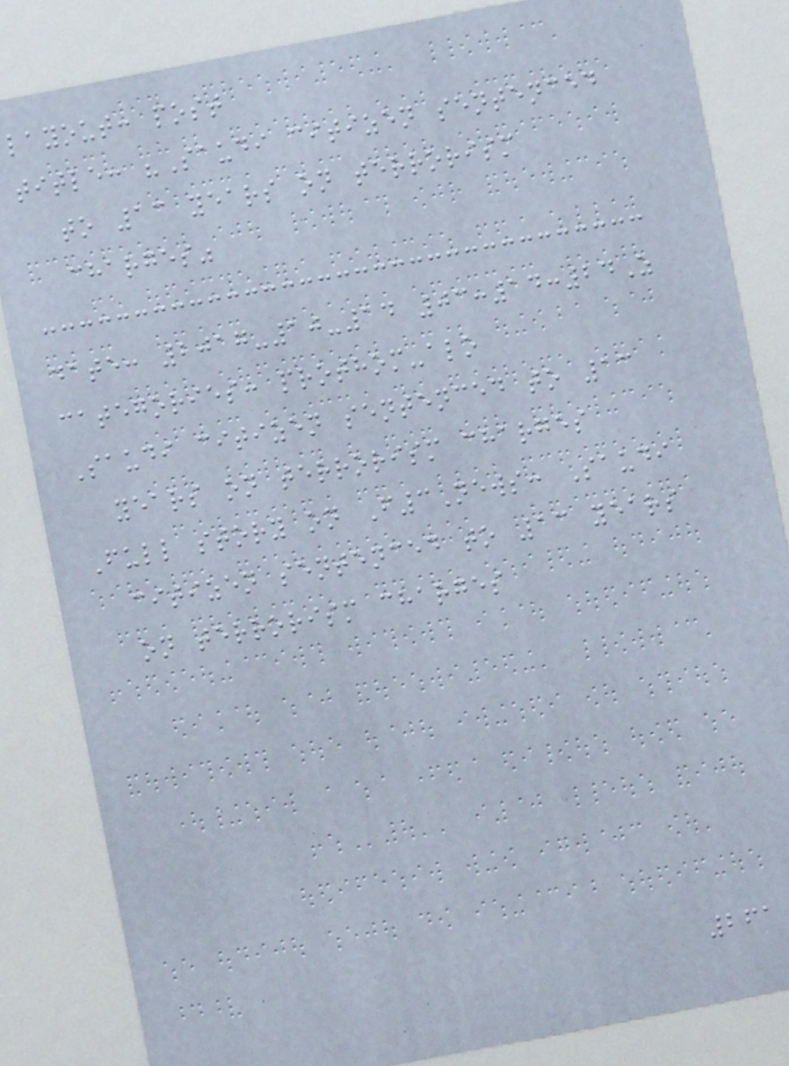layout: post
title: "Saudi citizen sentenced
to 13 years on terrorism
charges"
date: 2017-10-14 03:14:24Z
categories: prothom-alo
Saudi citizen sentenced to 13
years on terrorism charges
Full story on F3News: Saudi
citizen sentenced to 13 years
on terrorism charges
261
